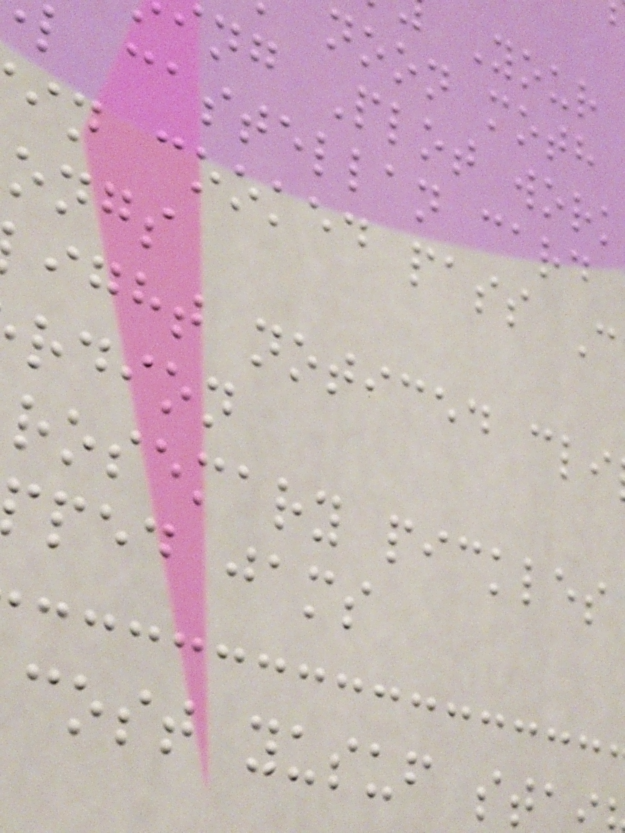noon moth
ng Plot work
l castellan card
in cooked pass C
ongs
ight noticed cli
rdion
rosemary pickles
ped jams
cost yusuf st
